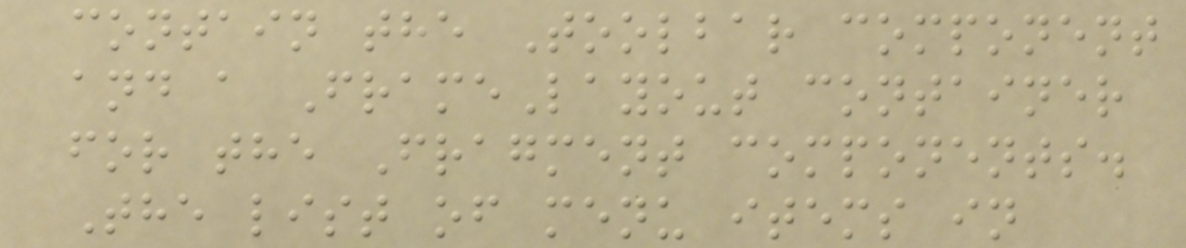contain the Toolbar component
and a FrameLayout container
for the Fragment components.
The list of menu items in
